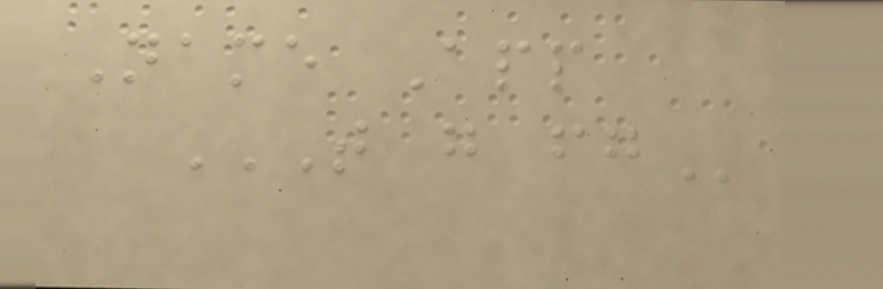Name App
T G FG
